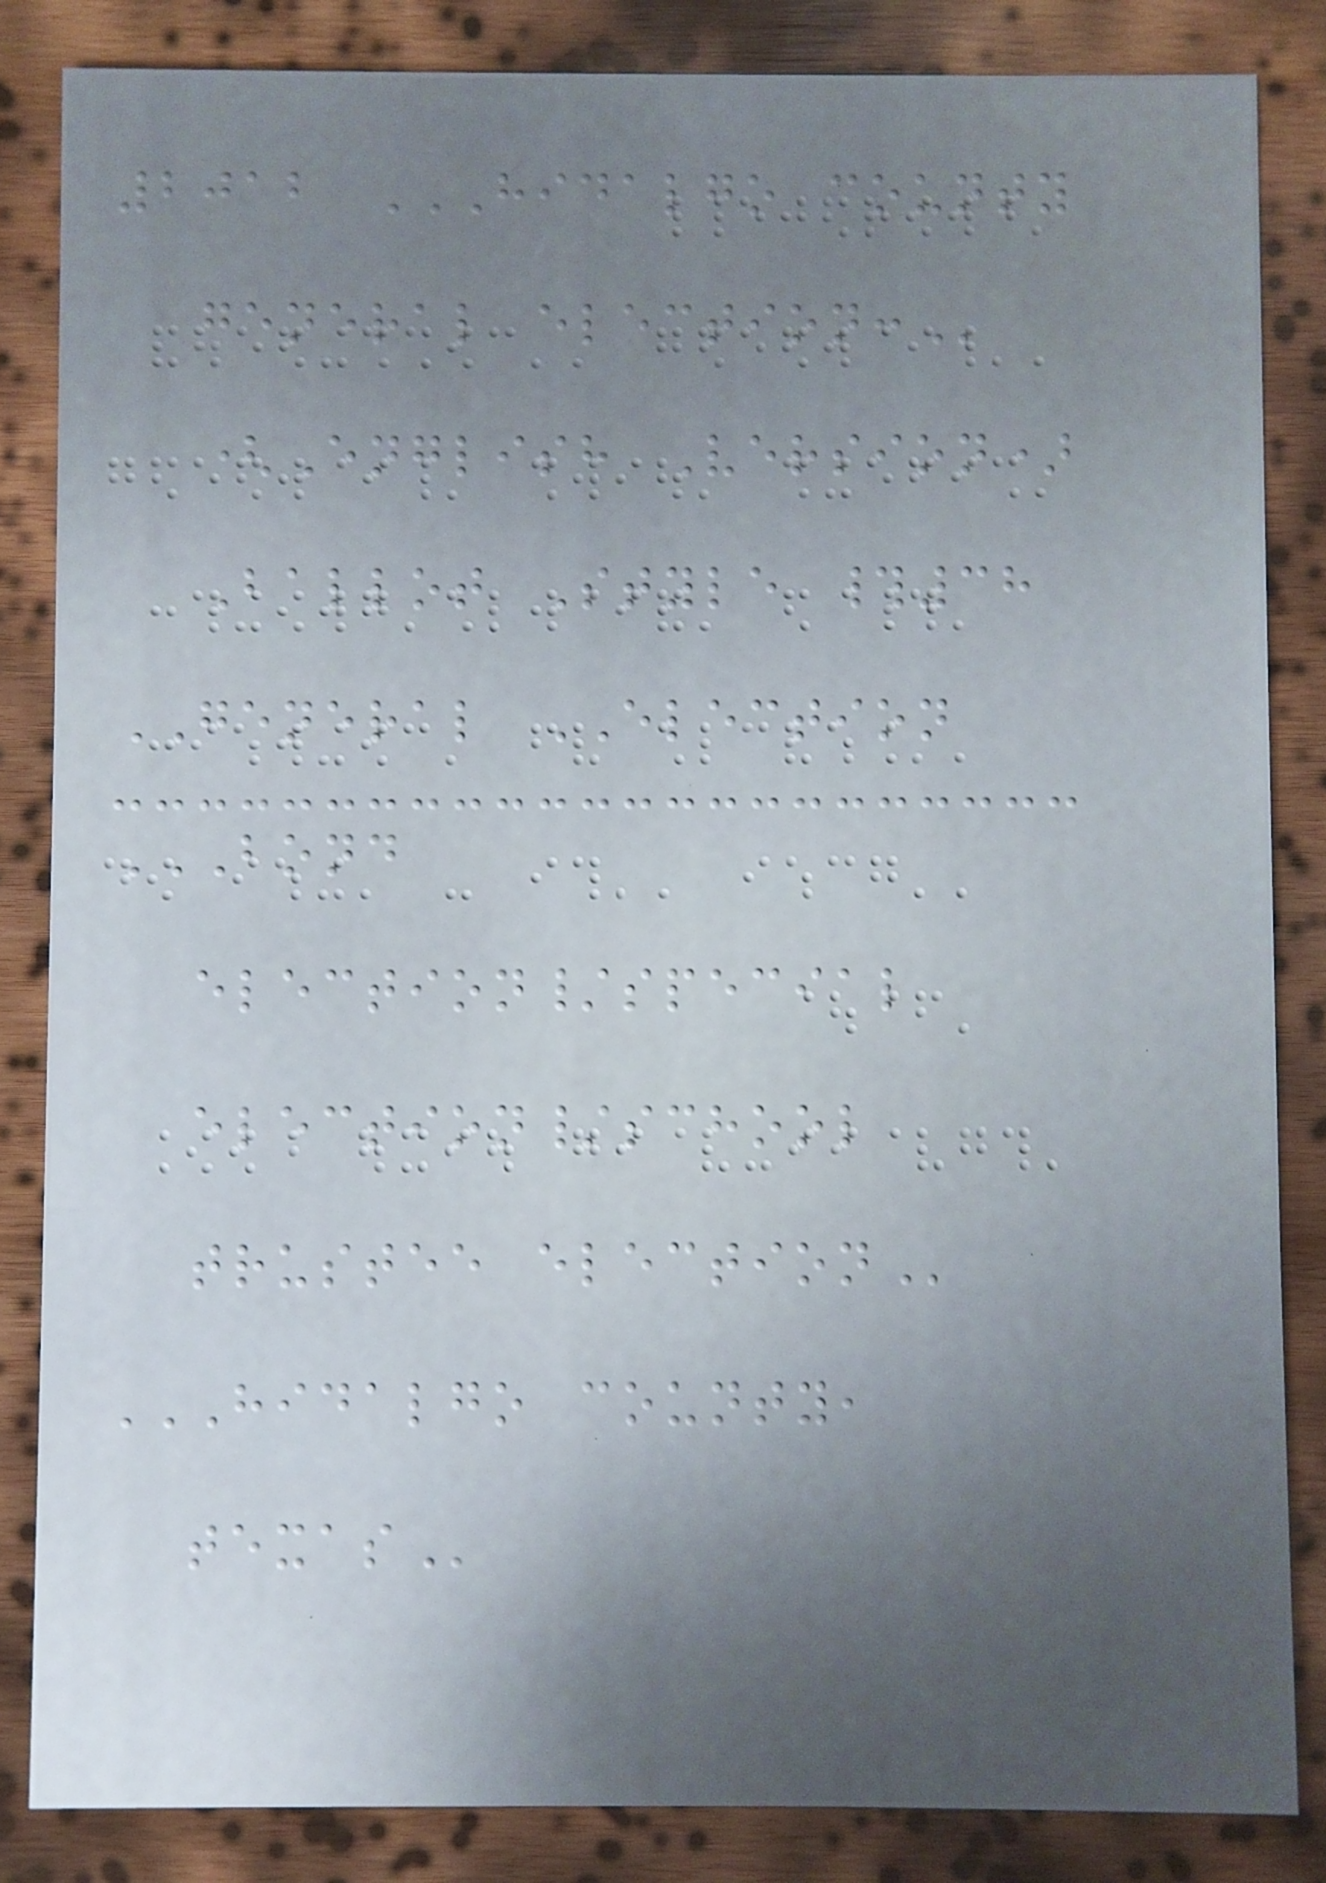2012 HIDALGO COUNTY
GENERAL ELECTION:
(English Version)
Ballot Style #38
GENERAL ELECTION
BOND
ELECTION/SPECIAL
ELECTION/SCHOOL
TRUSTEE ELECTION
HIDALGO COUNTY,
TEXAS
